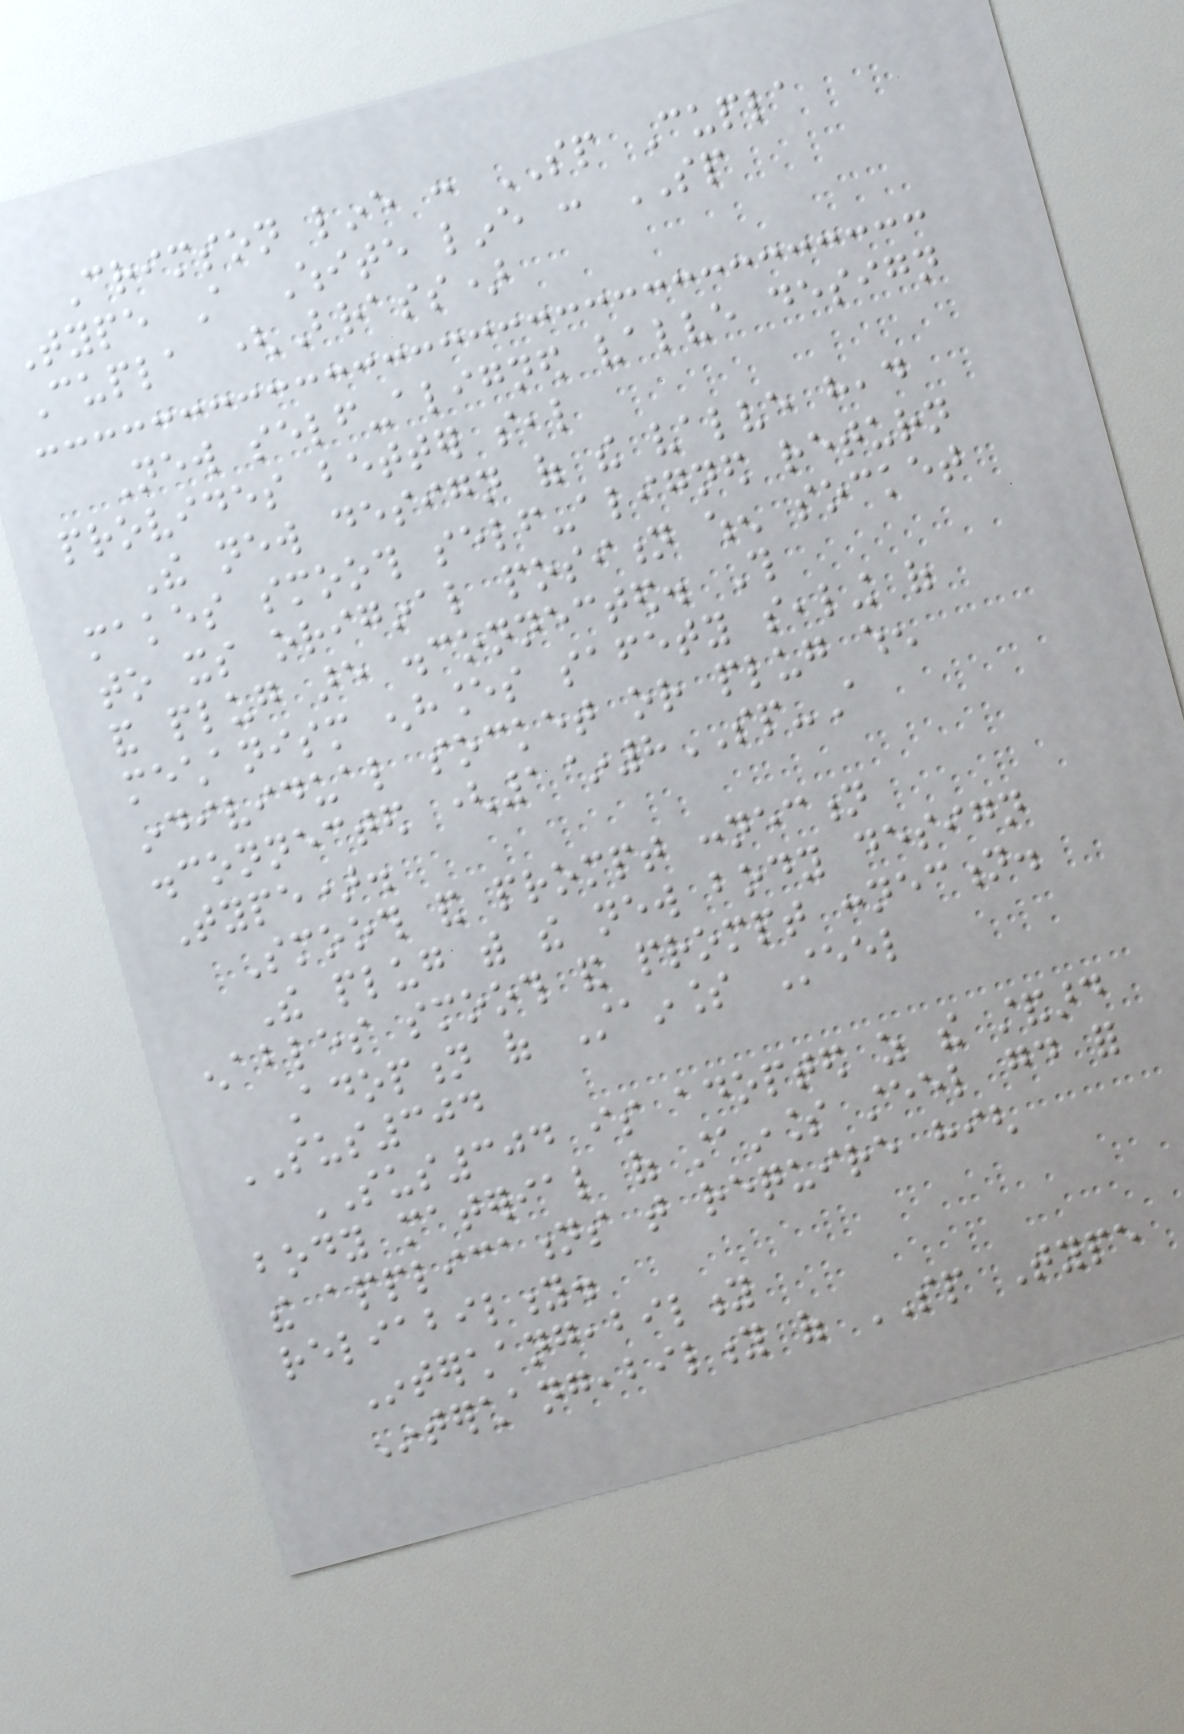Crimson line : SP Cupla
Type A White line : SP
Cupla (Brass)
New self-aligned valve design
provides better seal
The new design of the valve head
makes smooth self-aligned return
to its original position when socket
and plug are disconnected. This
mechanism enhances safety sealing of
individual socket or plug when
disconnected (1~8SP-A
Type).
Smooth and prompt connection
The plug with the new body design
enables smooth and prompt connection.
Adoption of Stainless Steel
SUS304
SUS304 is adopted as the standard
body material of stainless steel good for
the applications that require high
reliability.
Interchangeability
Interchangeability of SP Type
